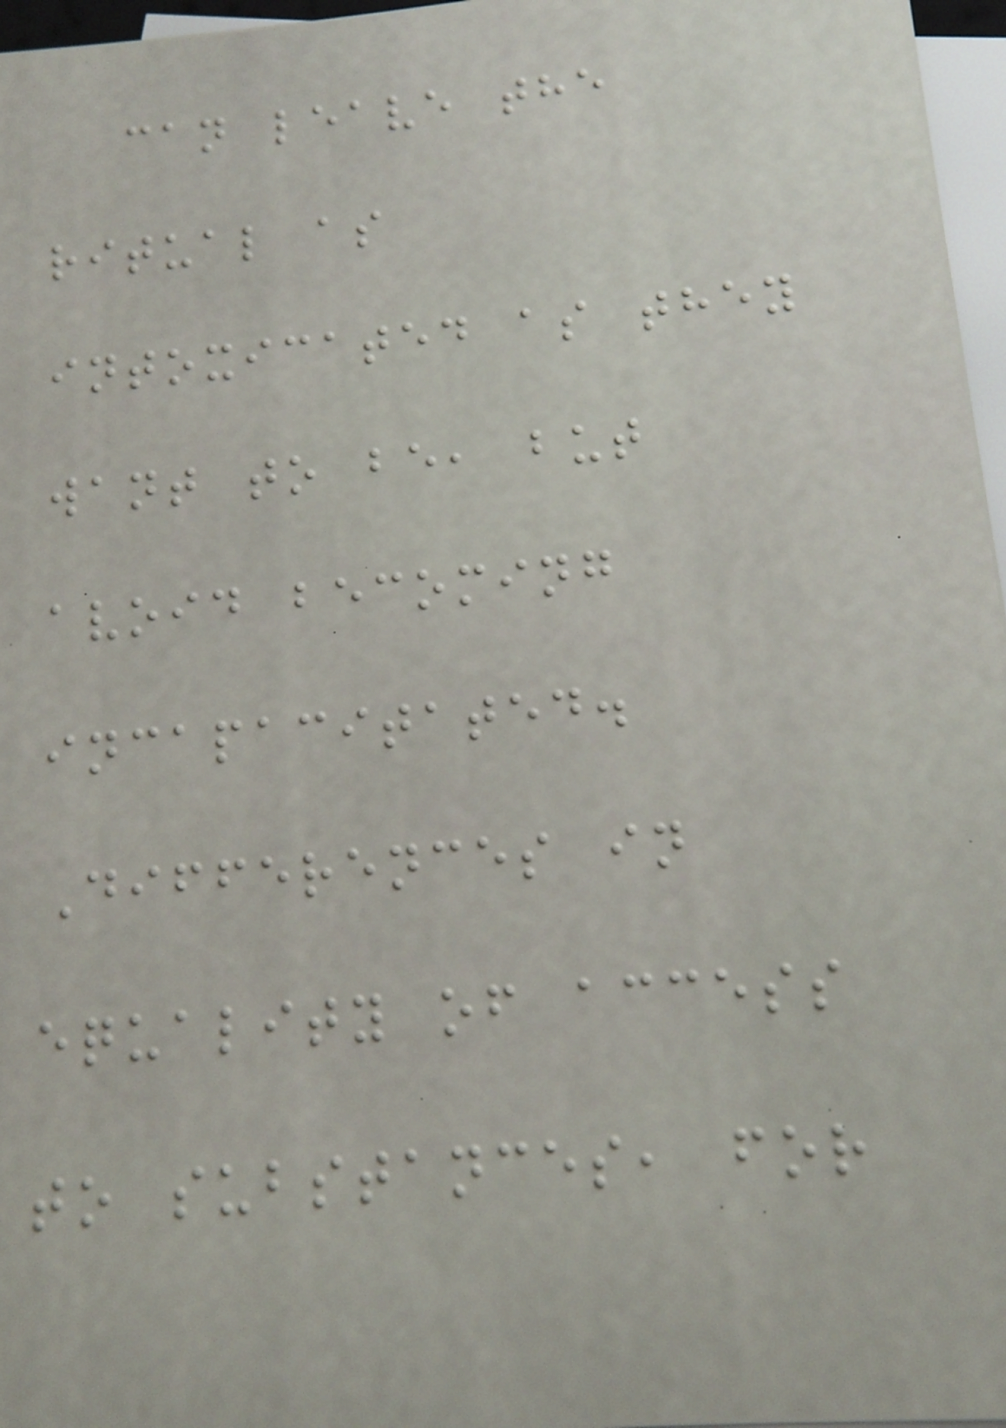can leave the
ritual as
intoxicated as they
want to be, but
avoid becoming
incapacitated.
Differences in
equality of access
to substances, for
